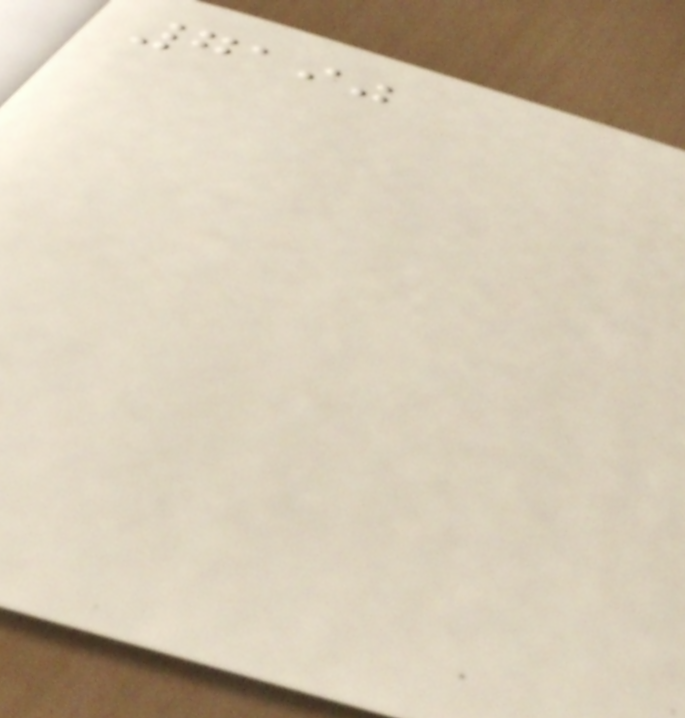7190
